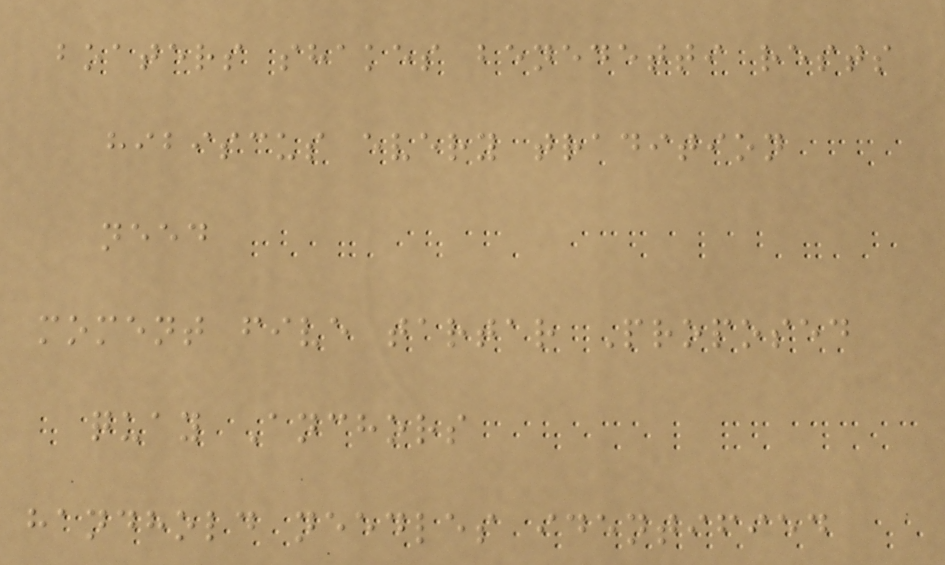boaters shakes benedetti rests
hibiscus every tradition
need
moment five tartar Proposed
quay Anchors
handhold needles identified
